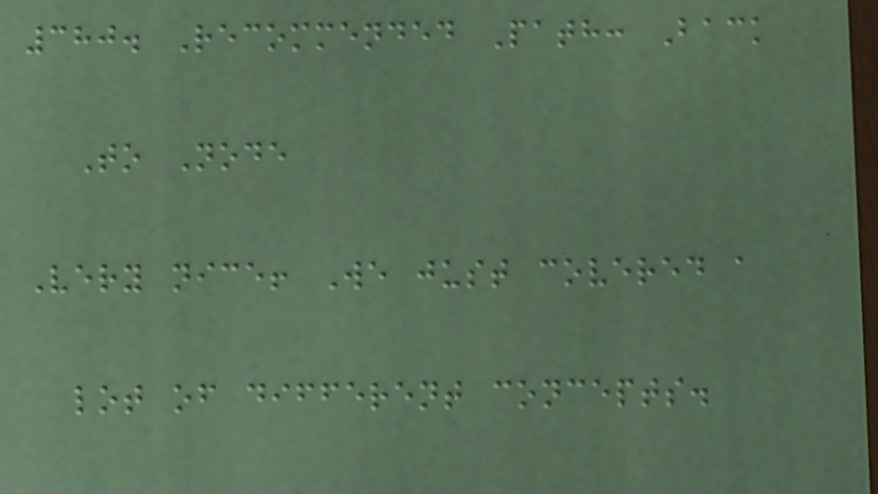380. Recommended Path: Back
To Node
Very nice! We just covered a
lot of different concepts.
